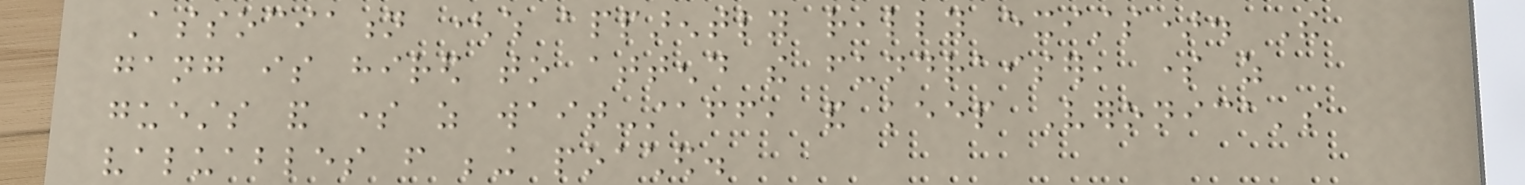Association (which apparently really exists). The
gang is hired to attend the fundraiser, some as
guests and some as wait-staff, and keep Veronica's
valuables from being poached.
